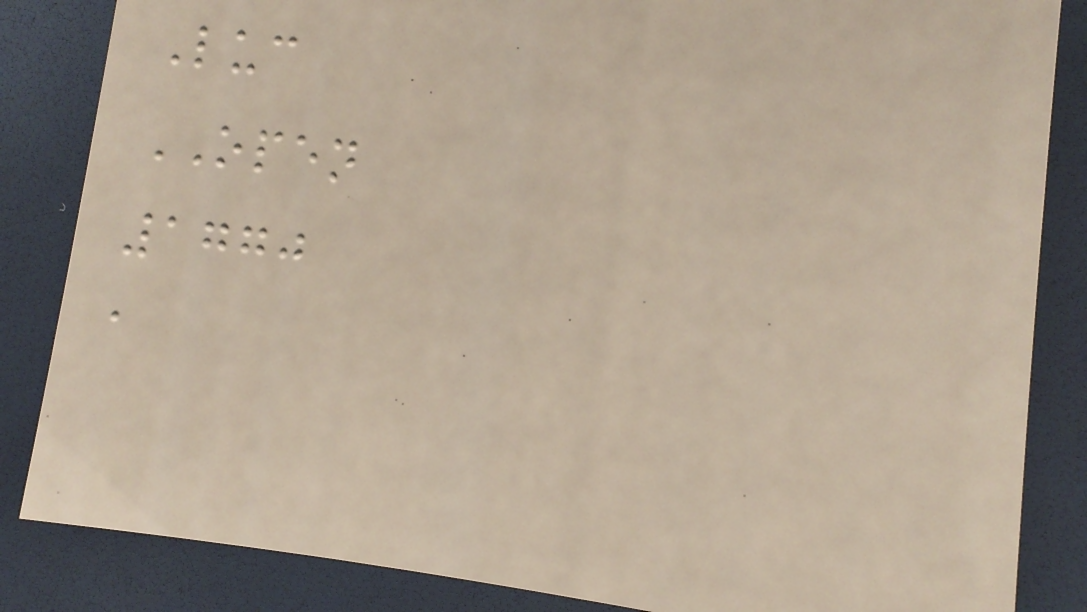Luc
OPEN
1770
a
